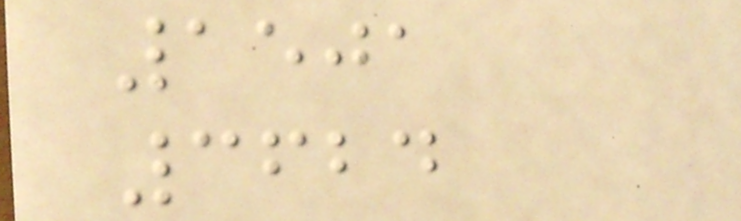1501
3624
